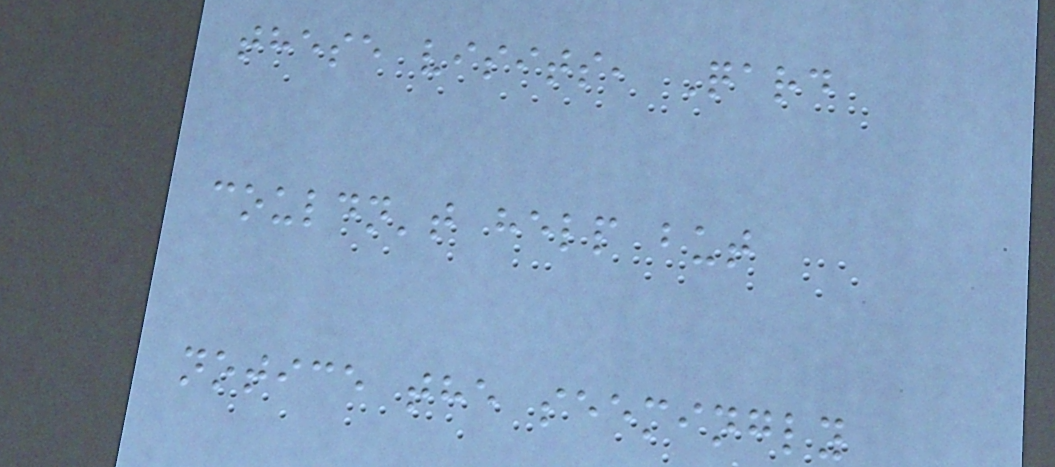these visits, Qard
couldn't help but
notice the seemingly
